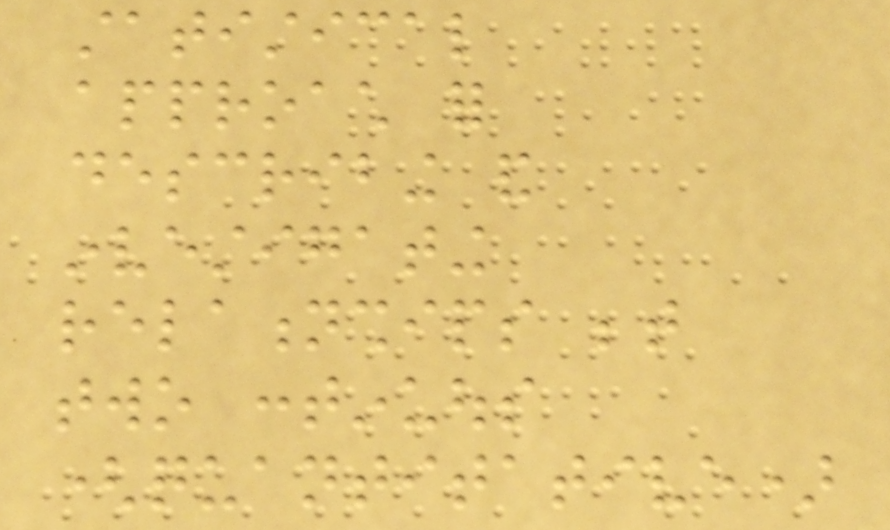statistical
approach for
describing and
investigating
relationships between
two continuous
(quantitative)
